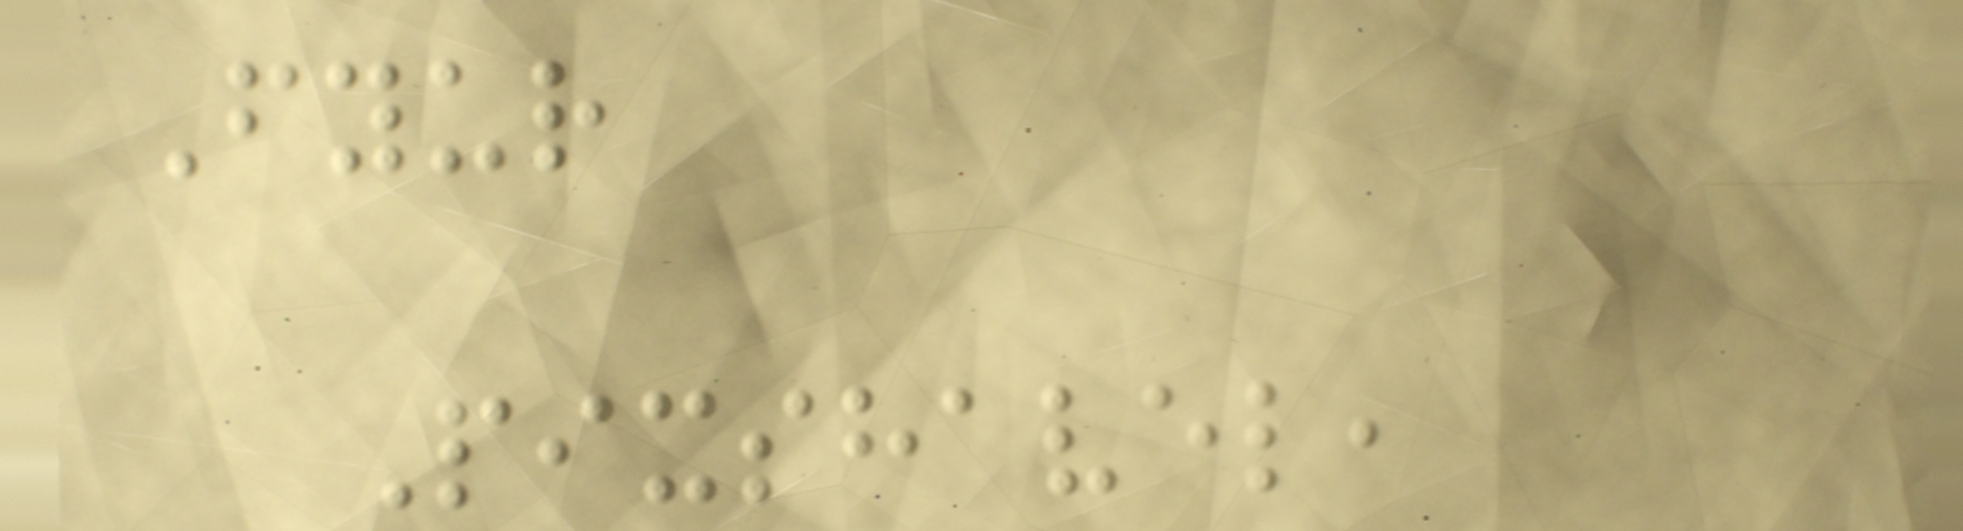Fyur
Pixshavel,
